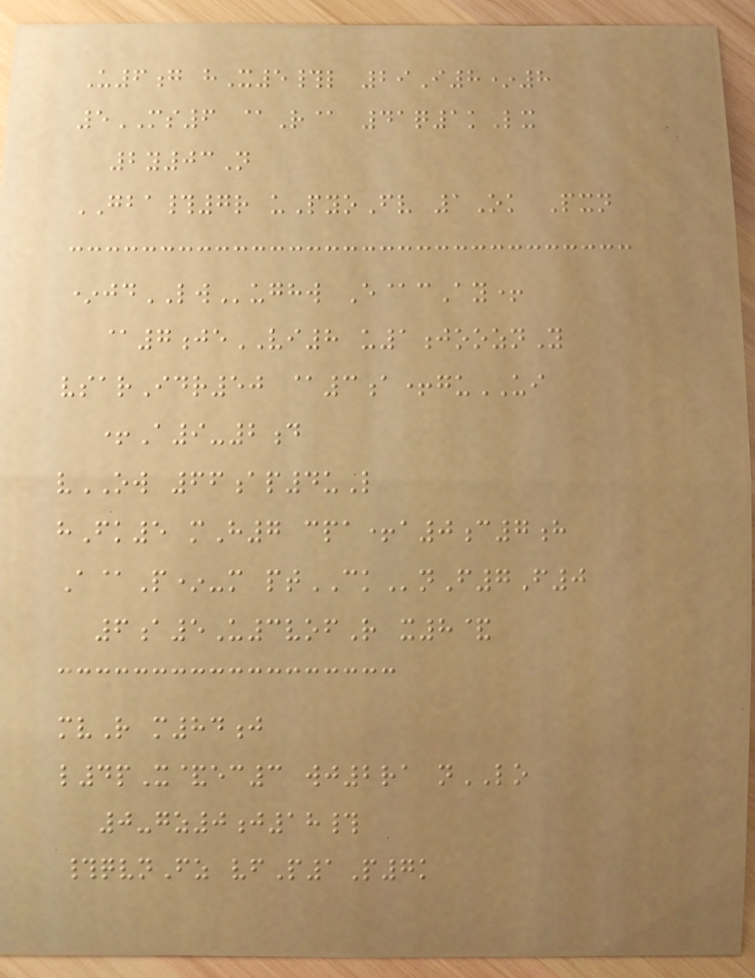U6g hX5#l 29I8*8
5MS6 @R@ 41q1kLx
2y03N
GBA#7r uPyoFv 1Ok Pxn
*jdLWughw E@cAy+
@7jeVI8 u1jooznY
vsarIdr50 @3a+guUI
+A9-2d
vOW 66ap4uL
hFk5 mH7 cpa+a0c7h
A@P*-m ptCKnF7F0
6a5U3vofR x8&
mvR m84j
l4pX&ec3 wj2ra nLO
0-gz0j18#
#qvnFz vfP1P7k
